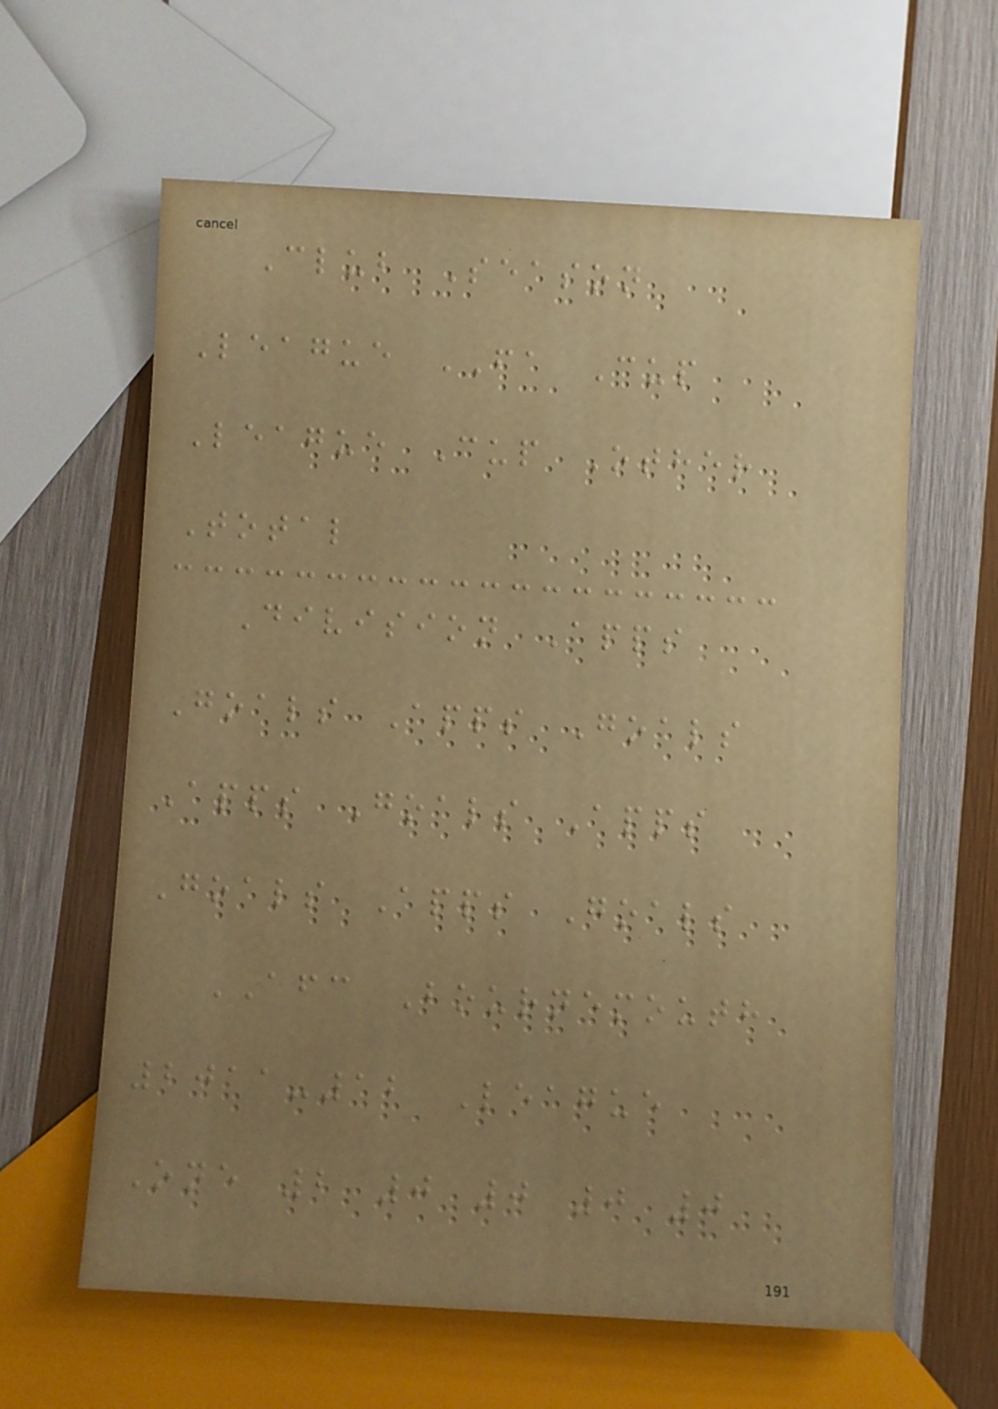Club Season
League FA Cup
League Cup Other
Total
Division Apps
Goals Apps Goals
Apps Goals Apps
Goals Apps Goals
AFC Bournemouth
2011-12 League
One 2 0 0 0 0
